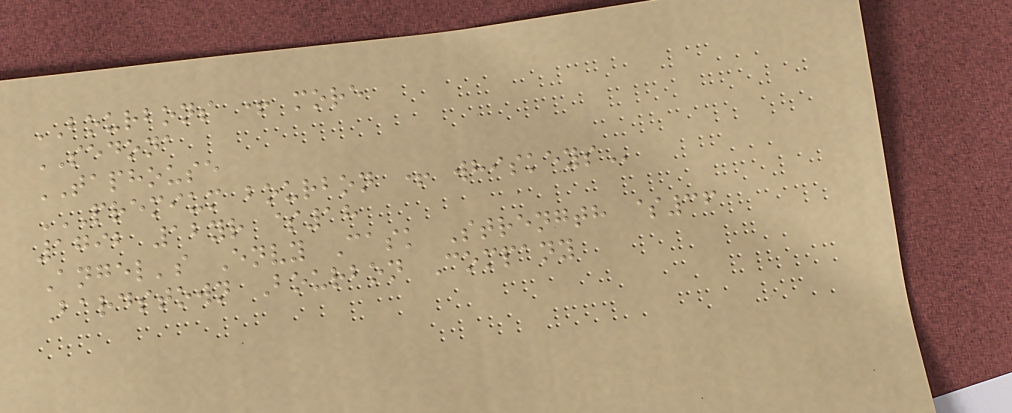BOURBONS + more
SEDONA
TAPHOUSE
PREMIUM BOURBON + WHISKEYS
1792 12yr $18
Angel's Envy Cask Strength $36
Bardstown Bourbon Company
